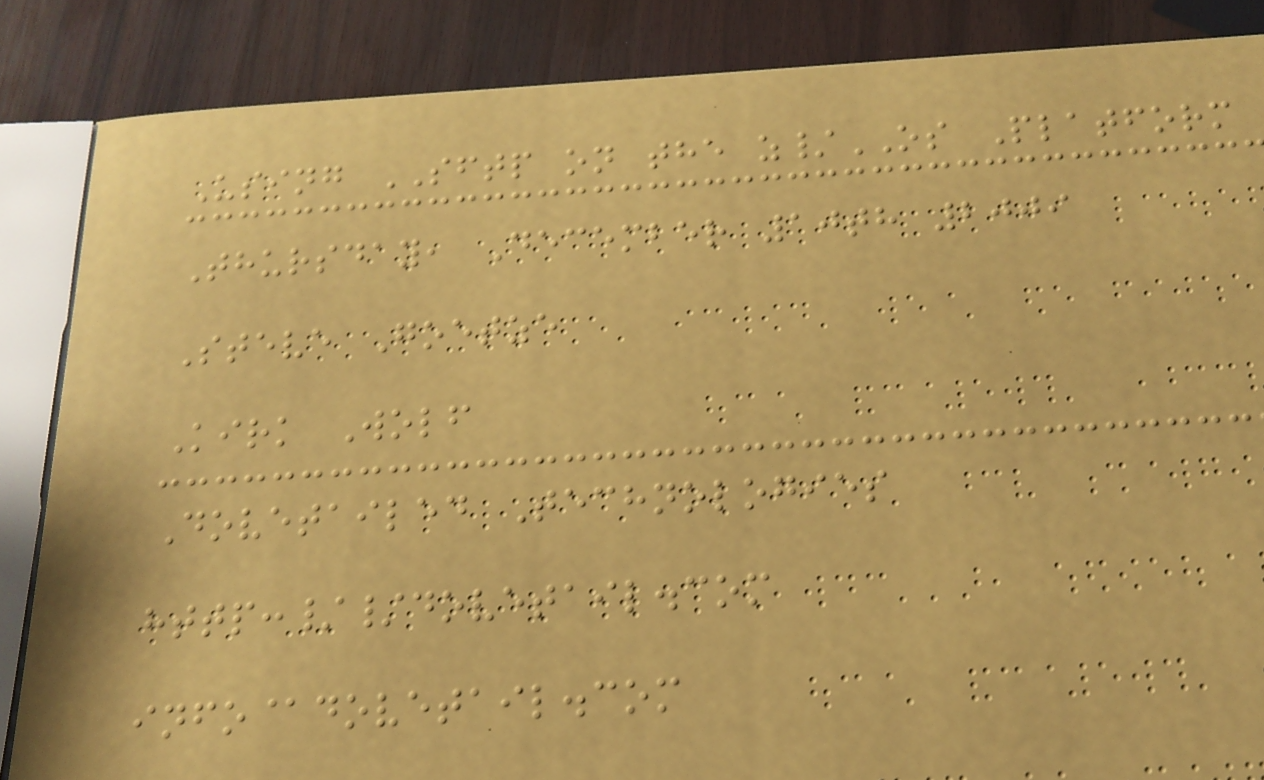Using SFTP on the z/OS Platform
Thursday, December 10th 2009
Steve Goetze
Kirk Wolf
Dovetailed Technologies
http://dovetail.com
info@dovetail.com
